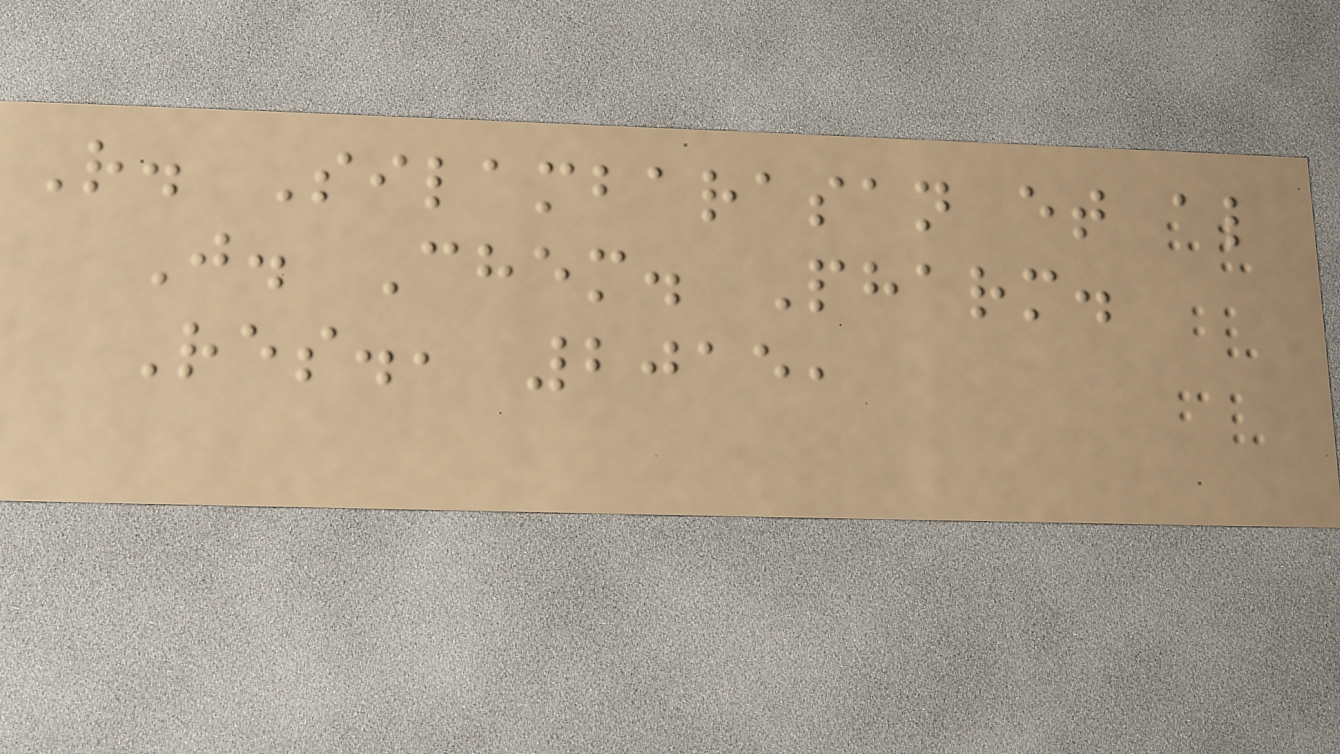R. Silambarasan et al
J. Chem. Pharm.
Res., 2015,
